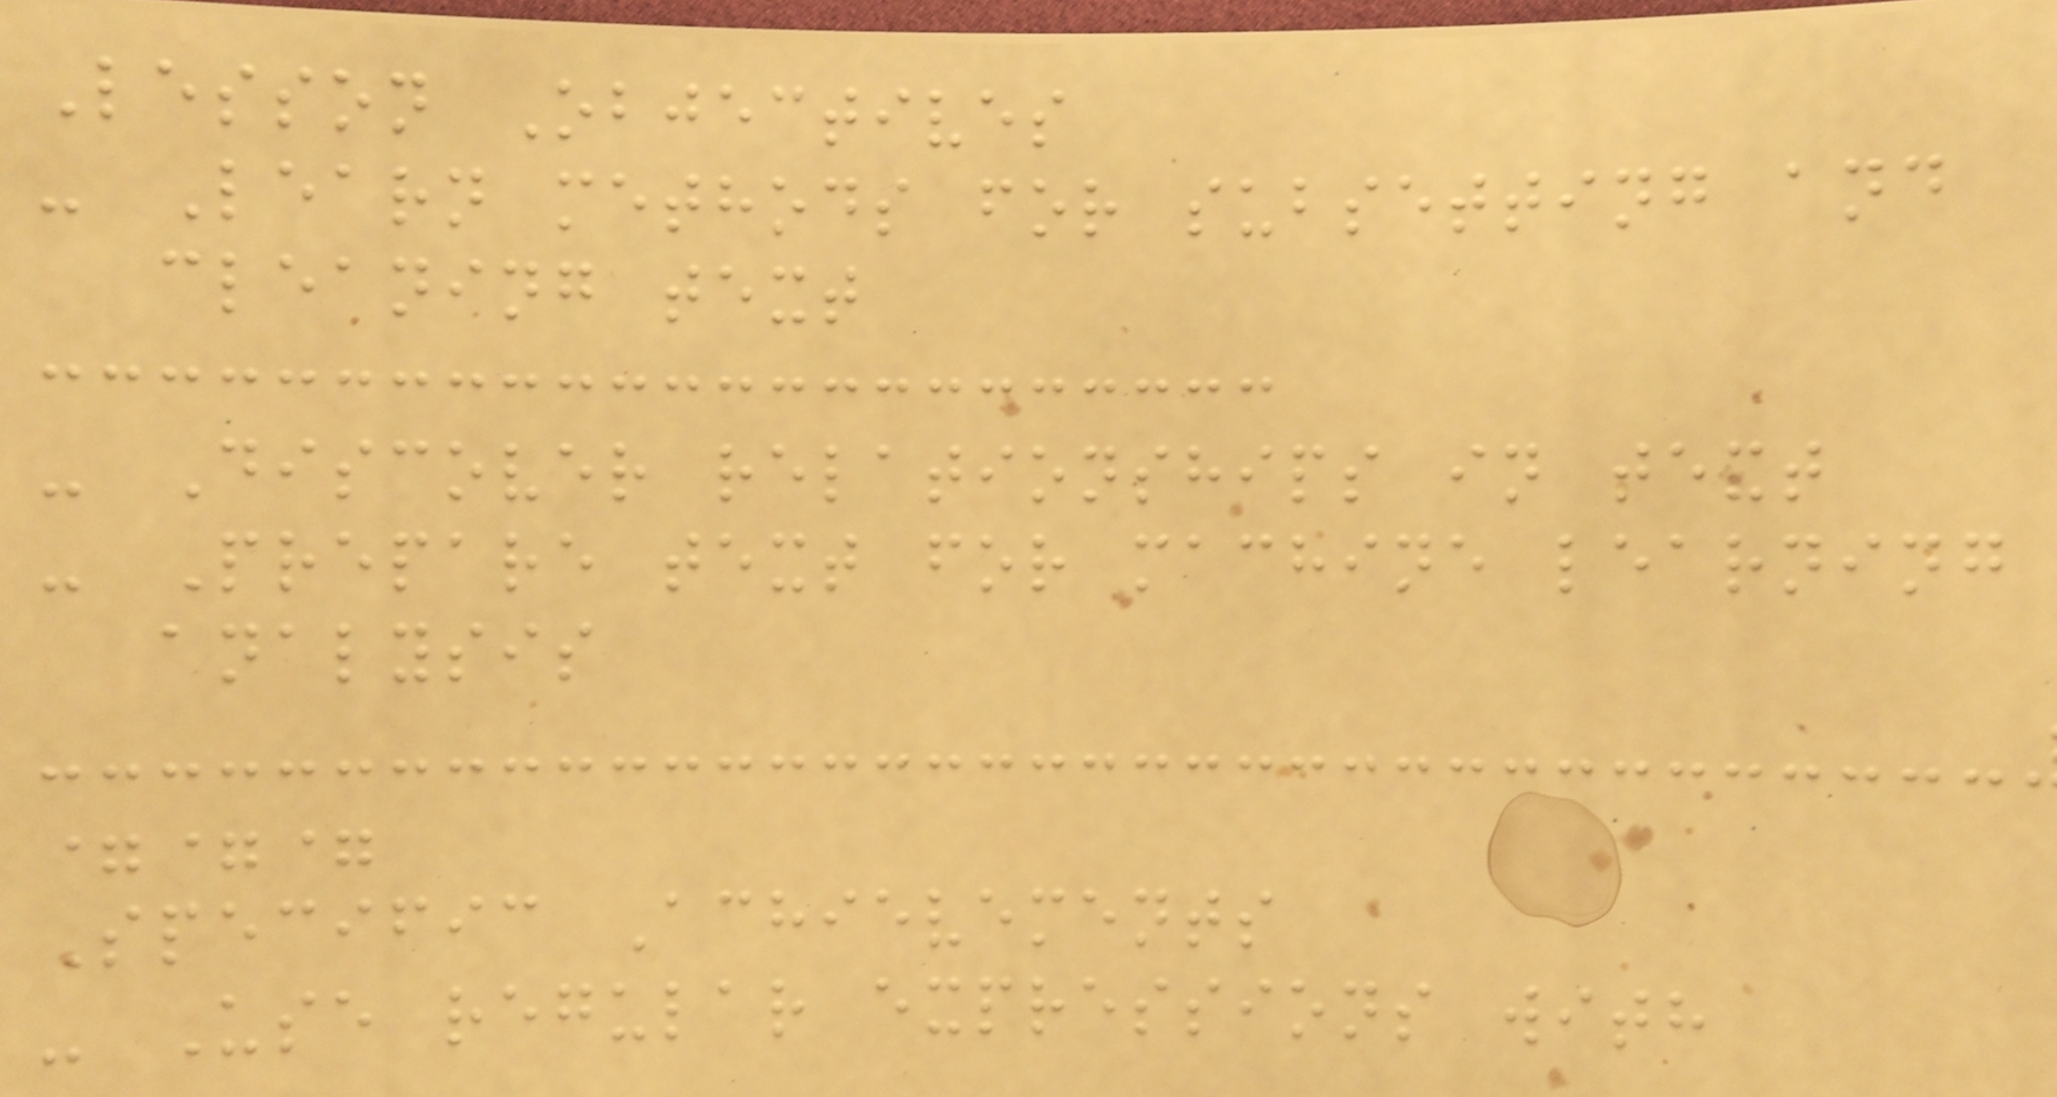Lesson Objectives
- Learn methods for subsetting and
cleaning text
- Discover relationships in text
- Prepare text for machine learning
analysis
===
Specific Achievements
- Use regular expressions with
